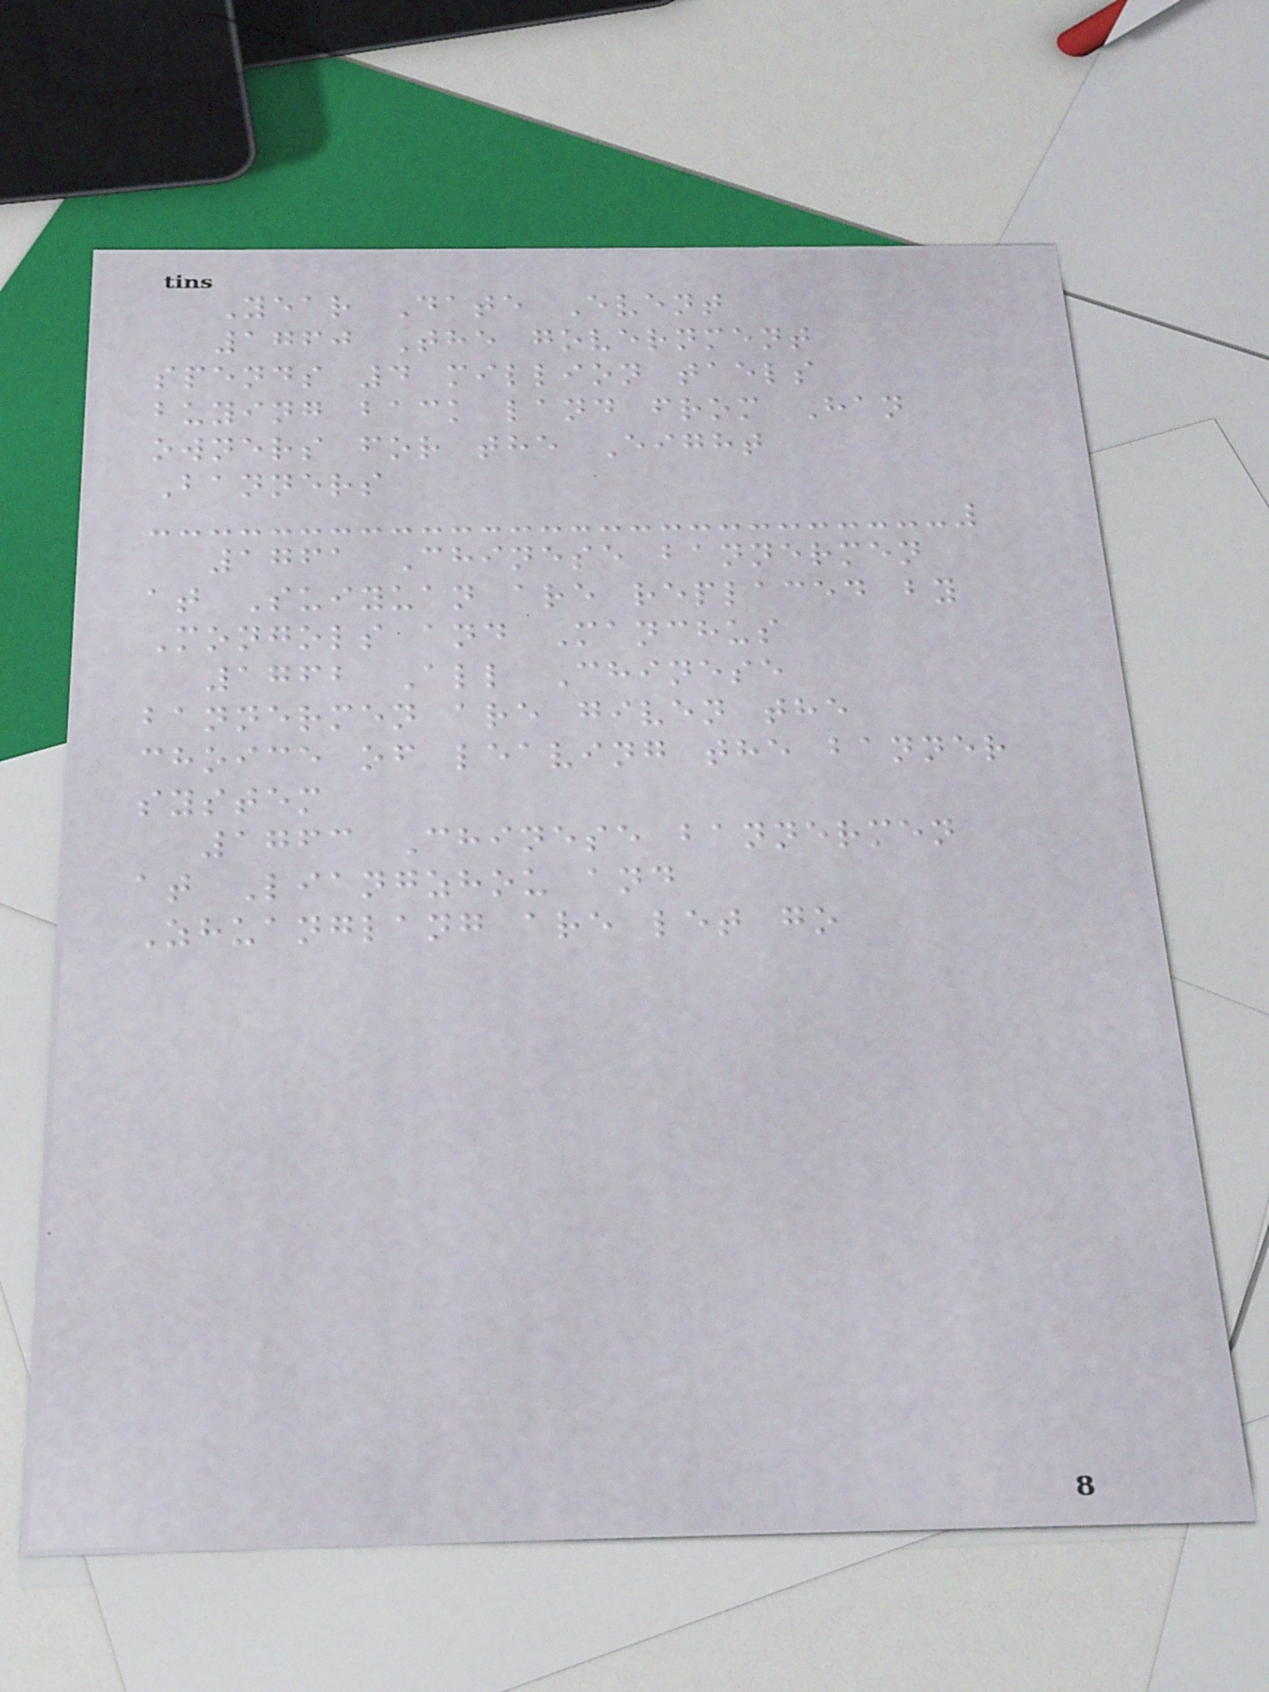Year Date Event
1760 The government
spends 4 million taels
buying back land from Han
owners for the Eight
Banners
1761 Chinese bannermen
at Suiyuan are replaced by
Mongols and Manchus
1762 All Chinese
bannermen are given the
choice of leaving the banner
system
1763 Chinese bannermen
at Liangzhou and
Zhuanglang are let go
